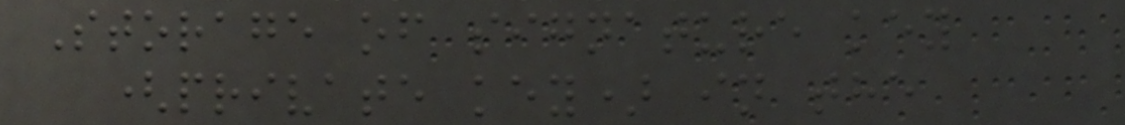Storage of signature key
(private key) in the
